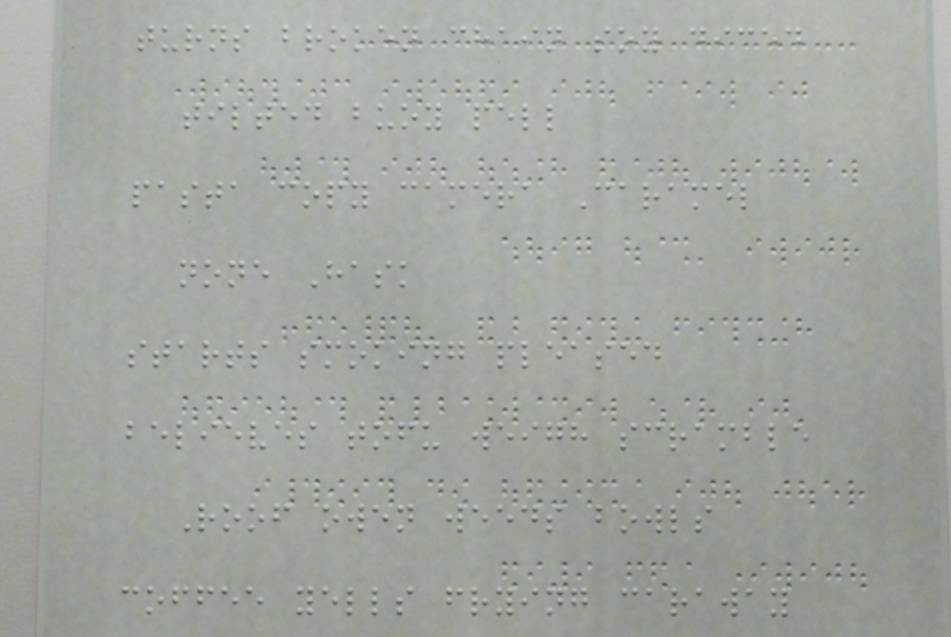turns broken chain soy diced
tilted buoy pell
pasta copy camera Caramel
none Hask
starts smoking pleased
believes tofu weigh scramble
Roof owen weeds bowls
coffee yells frying caraway
